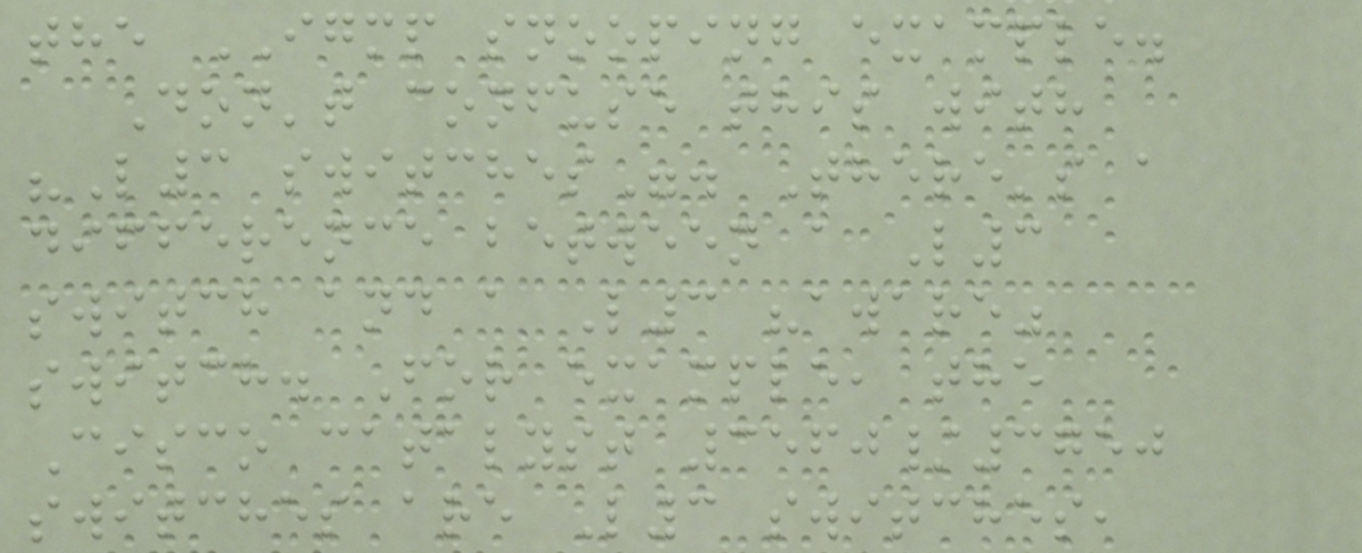the IGMP snooping example.
Don't confuse this with
"L3 switches". There's a
difference between a L3
switch and a L3 "aware"
switch. For example, the
Cisco catalyst 3560/3750
switches are L3 switches,
